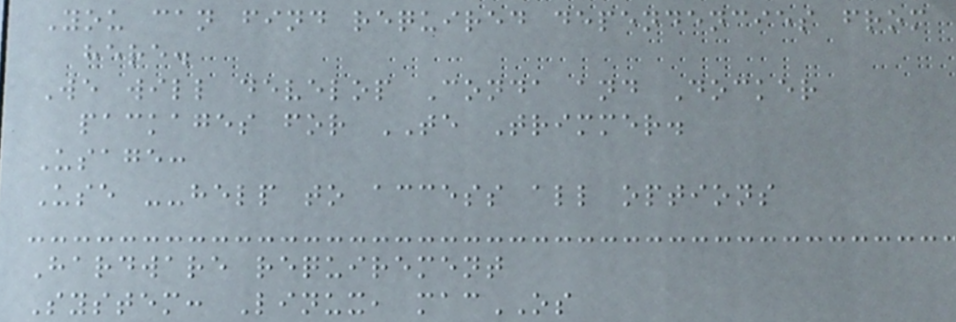You can find required dependencies from
here.
We will develop Conda and Docker
packages for TE Trimmer.
Usage:
Use --help to access all options
Hardware requirement
System: Linux, macOS
